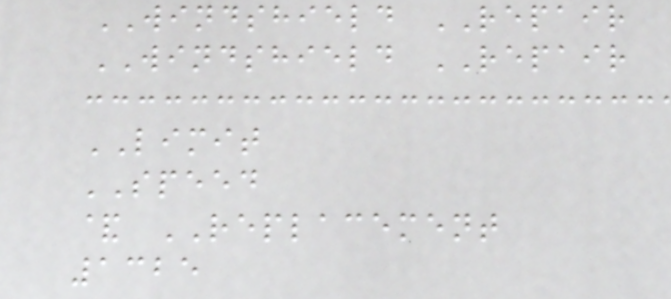WINDSHIELD REPAIR
WINDSHIELD REPAIR
LIMIT
SPEED
& REPLACEMENT
1325
